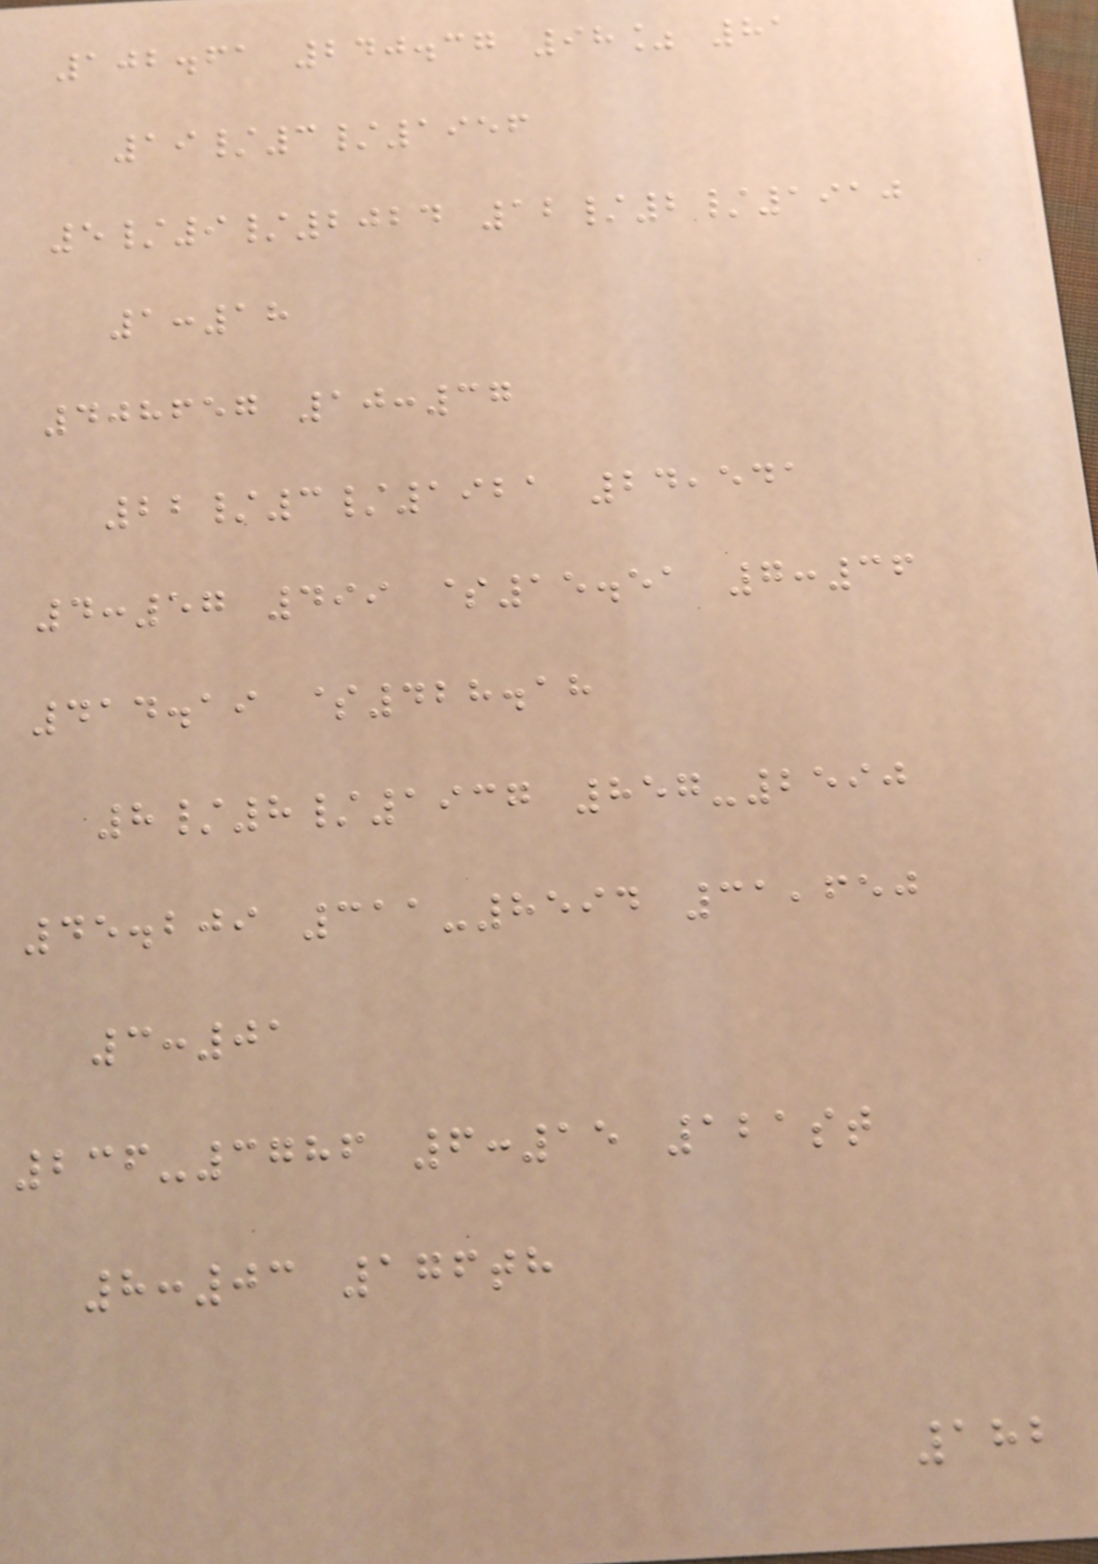102.61 240.37 98% 81
19/3/1956
5/9/2024 12/2/1910
1:18
408657 10:37
22/3/1921 24,541
4:57 499 $15.51 7:36
414.19 $428.18
8/8/1937 857-2590
45.209 311-8594 31,650
3:01
236-3786 6:15 121st
8:03 176th
182
